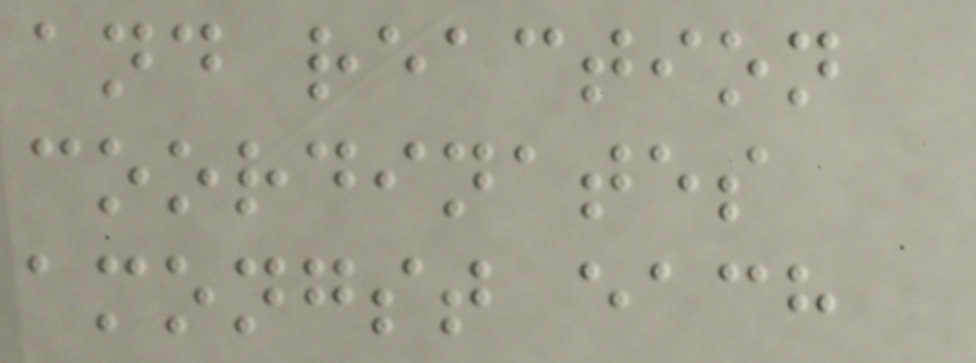and reaction
coordinates
amongst each
